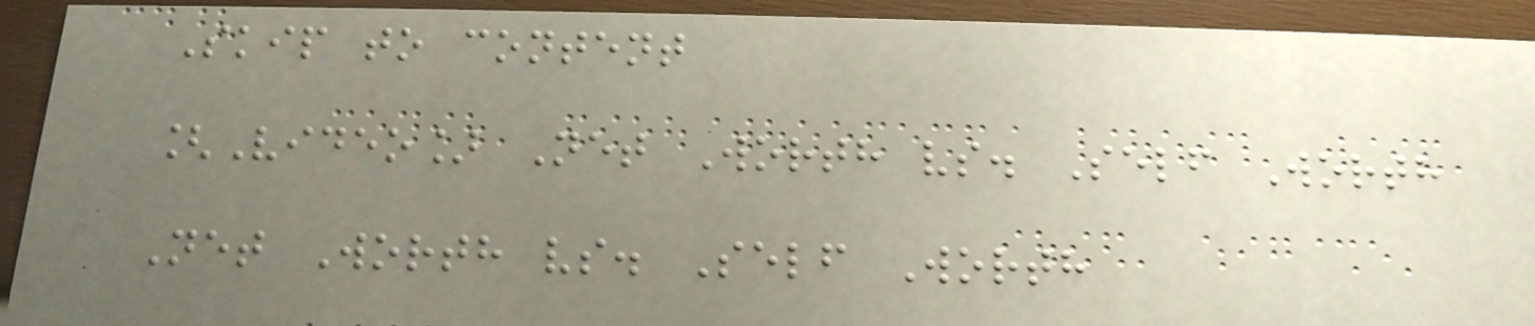Skip to content
[Video] Net Worth vs. Self Worth
Net Worth vs. Self Worth
